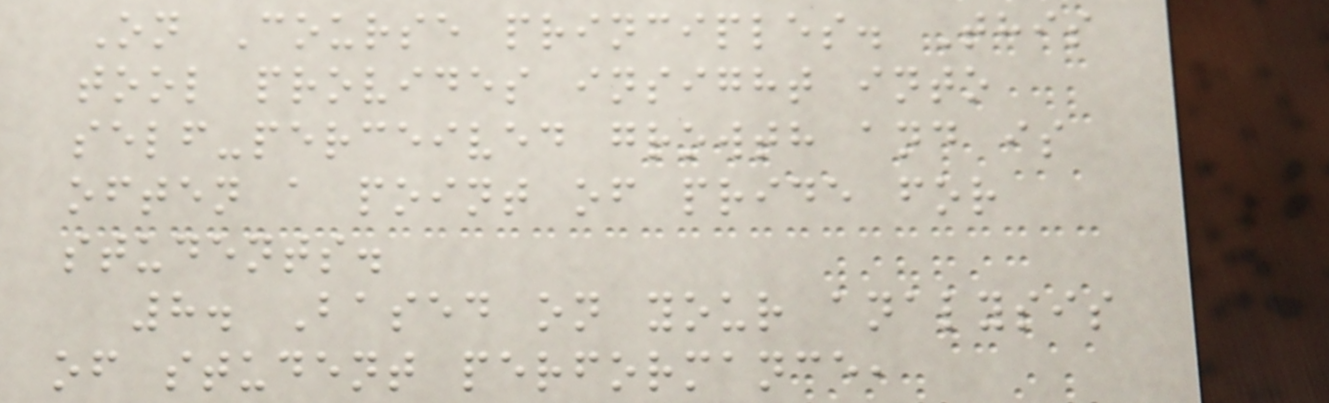On Course principles. This
tool provides insight into
self-perceived growth and is
often a point of pride for
students.
8. Based on your analysis
of student performance,
